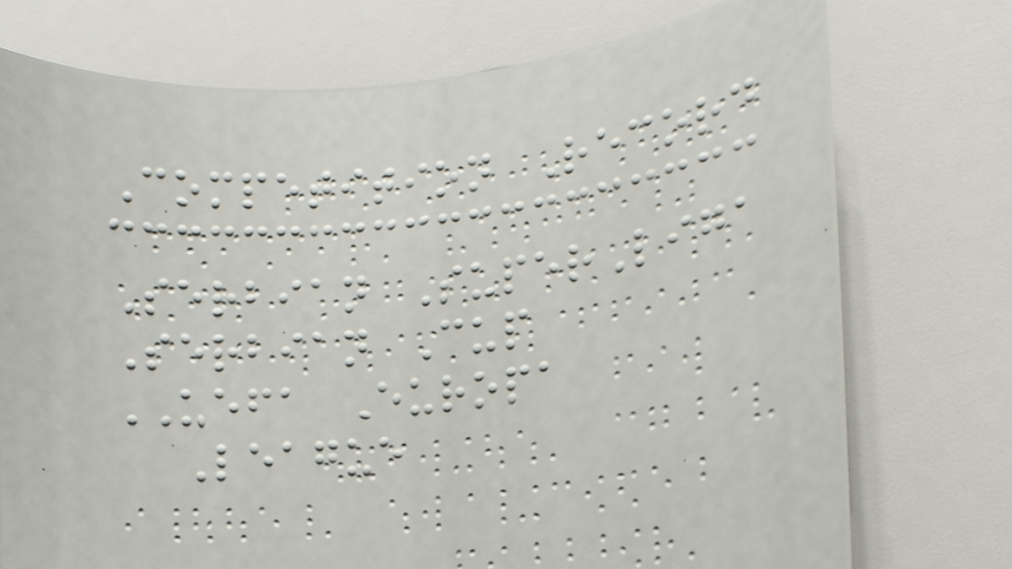Competition Record
Serbian SuperLiga
Serbian Cup
UEFA Europa
League
